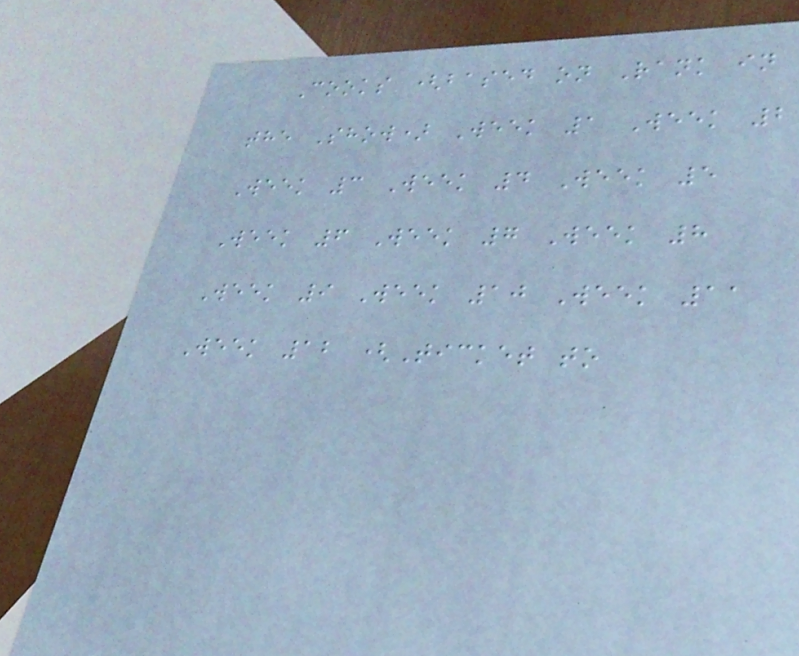Cooks (based on Rank in
the Show) Week 1 Week 2
Week 3 Week 4 Week 5
Week 6 Week 7 Week 8
Week 9 Week 10 Week 11
Week 12 (Ticket to
